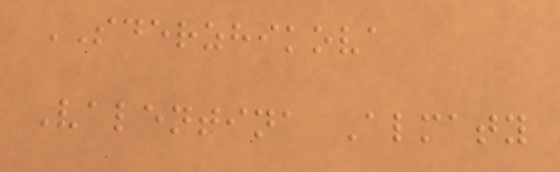SDERZHIKOVA
Valentina Almaty
